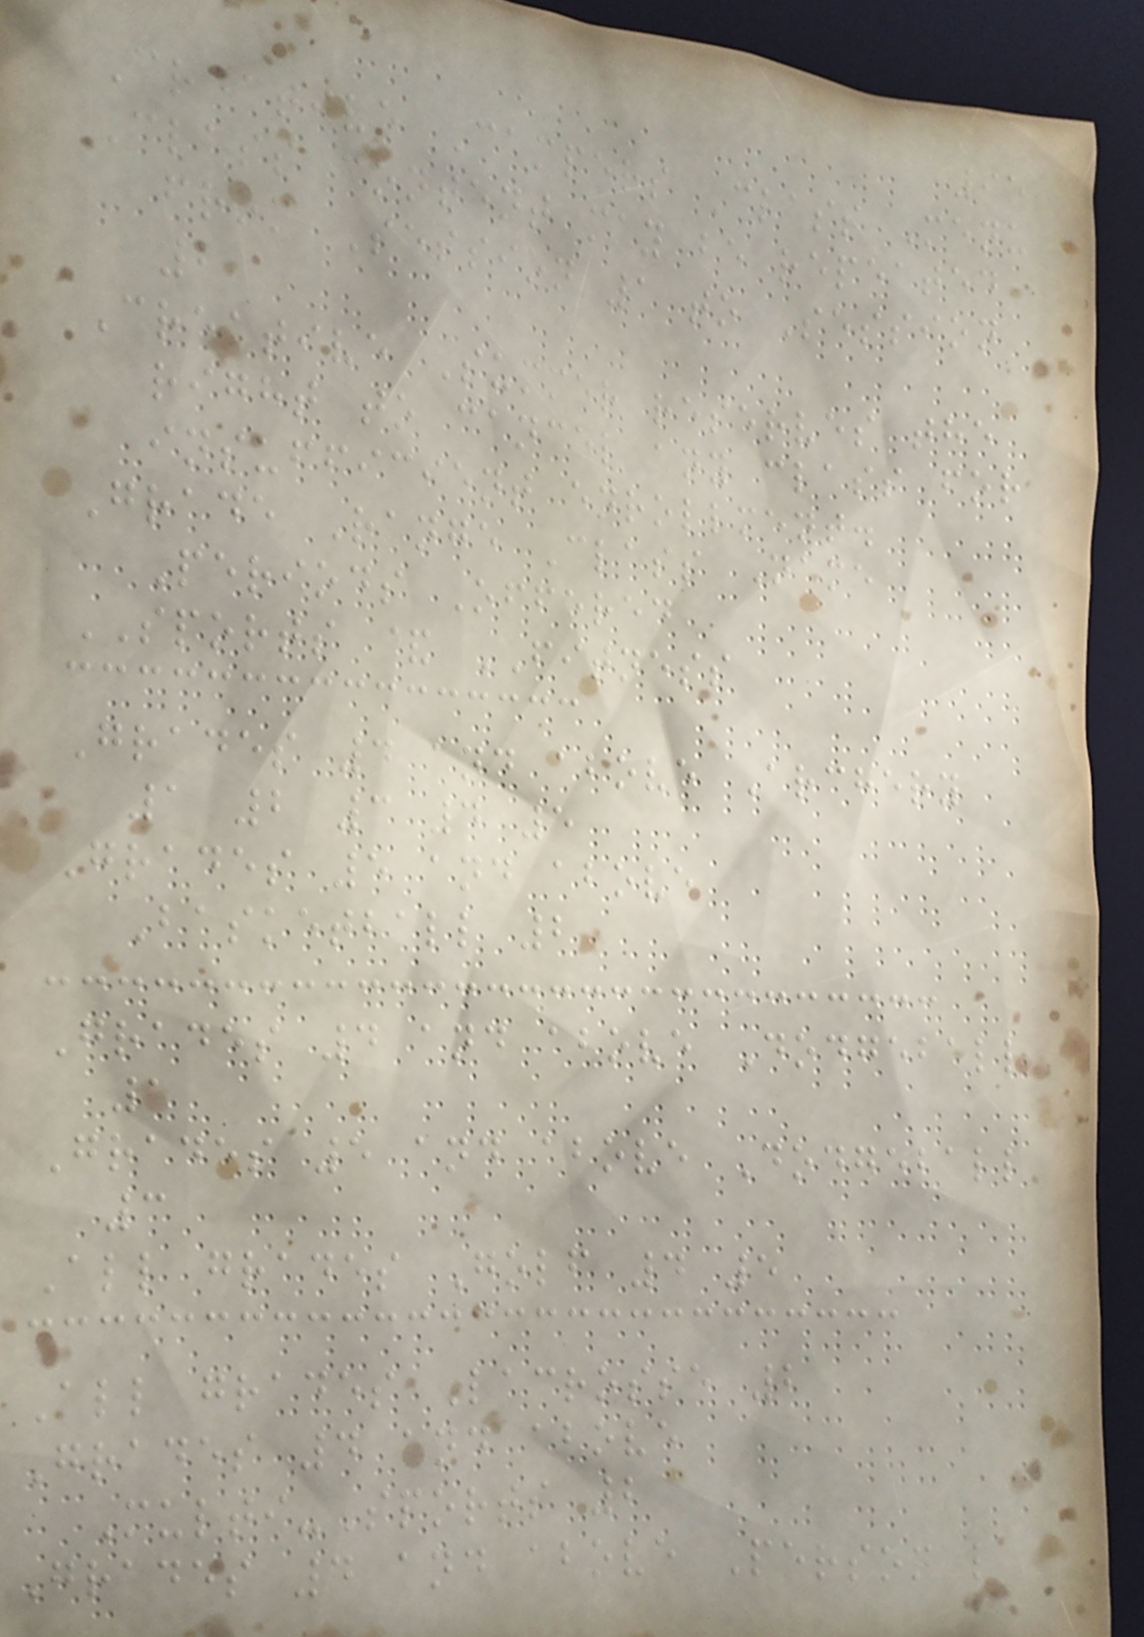95
Creative Campers Class Menu
Class content may be repeated
from Session 1 to Session
2
Creative Summer reserves the
right to cancel any class for
insufficient enrollment.
Grade Range Class Name
Periods Offered
SPORTS & FITNESS
Grades 4 and above Archery
1 2 3 4 5
Grades 5 and above
Basketball 2
Grades 4 and above Dodgeball
1
Grades 5 and above Dodgeball
3
All grades Golf 4 5
All grades Lacrosse 2
Grades 4 and above
Multi-Sports 2
Grades 4 and above Personal
